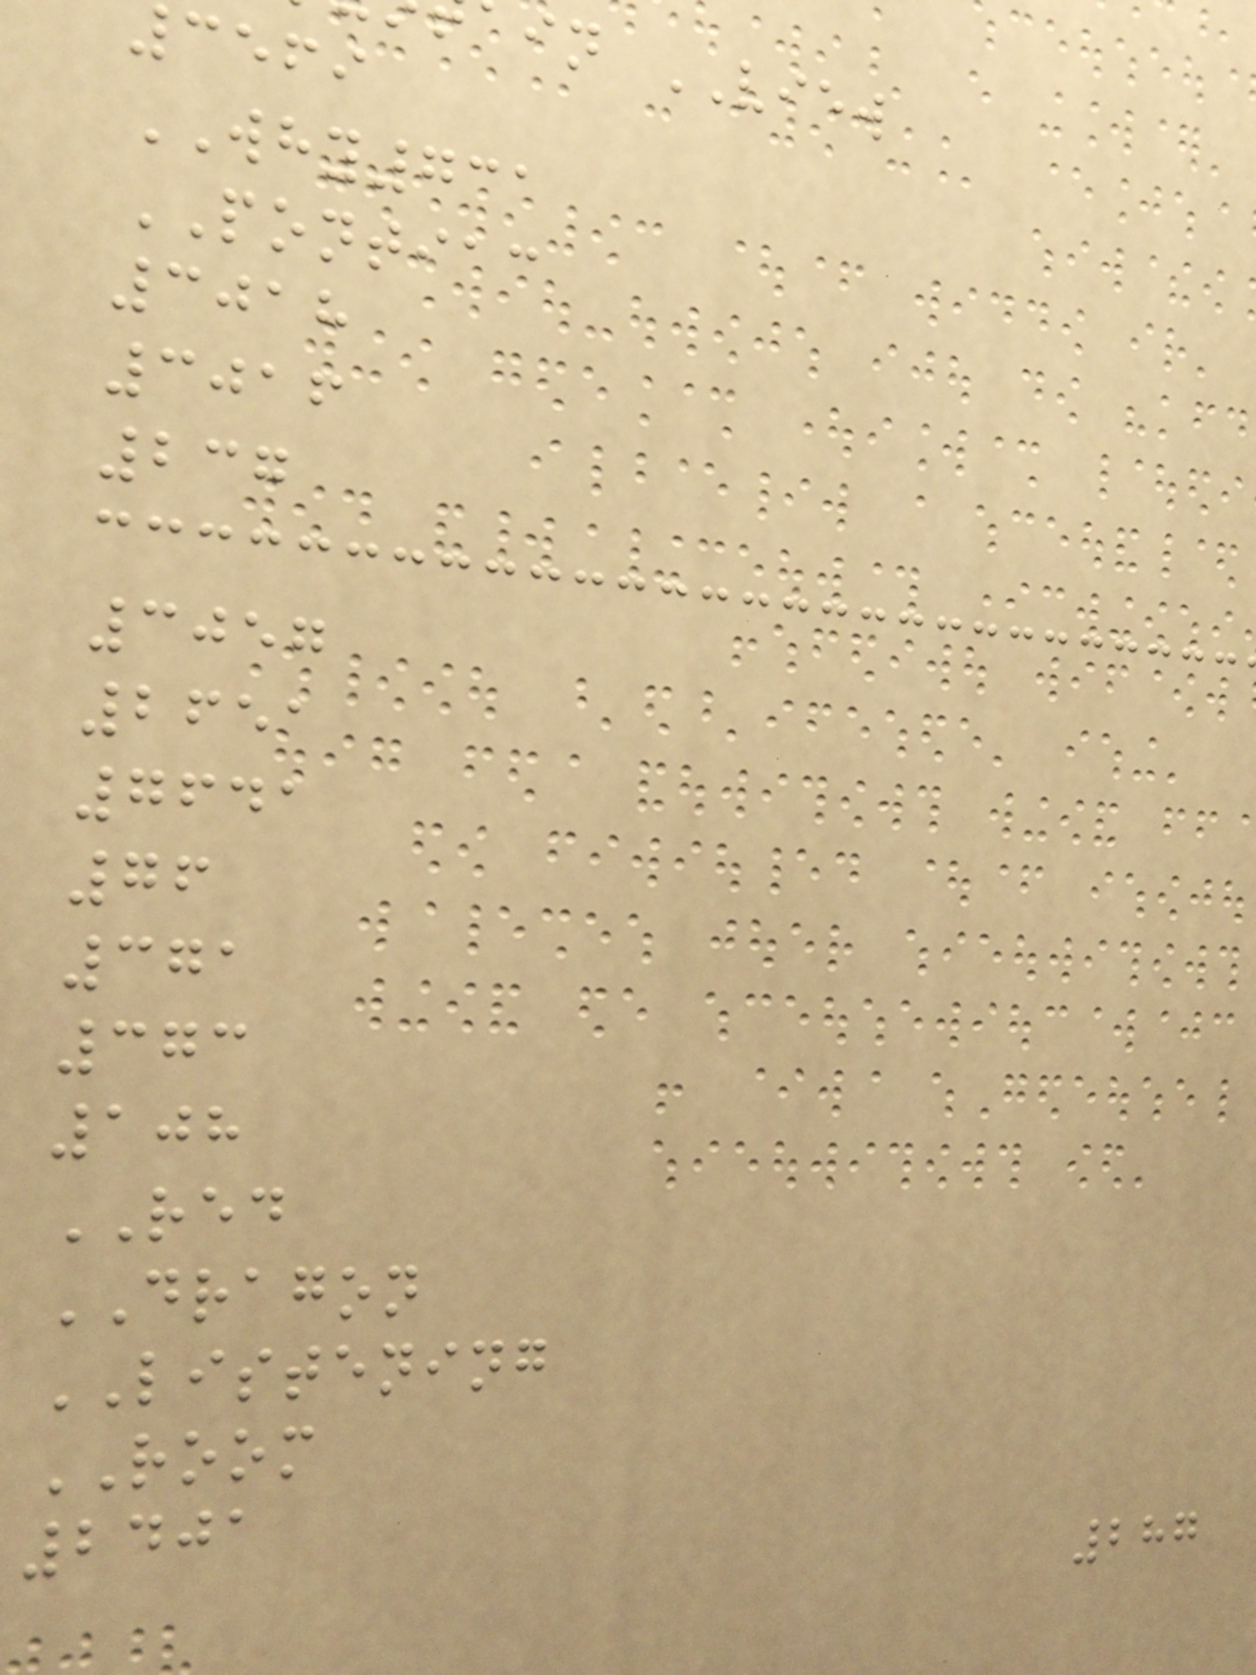in VIEW
cefi
WHY731
PONTIAC
3018
3016
237
3057
2651
7641
76
371
373
108
RED
DRAGON
LISTENING
ROOM
2401
287
